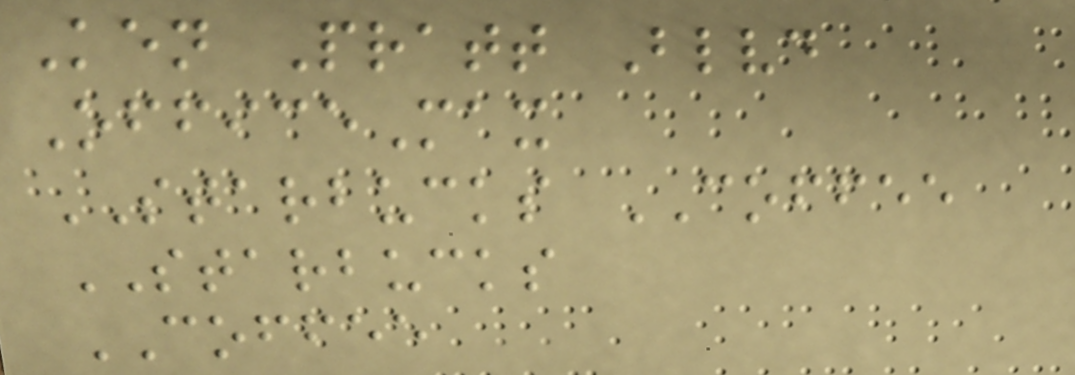Ken Pratt Blvd
OfficeMax
STARBUCKS COFFEE
STARBUCKS
COFFEE
